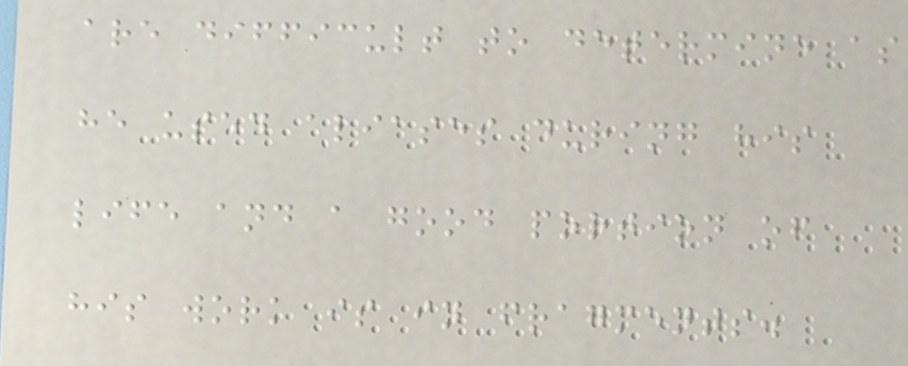are difficult to determine as
he used aliases during his
life and a good portion of
his work is in fragments.
